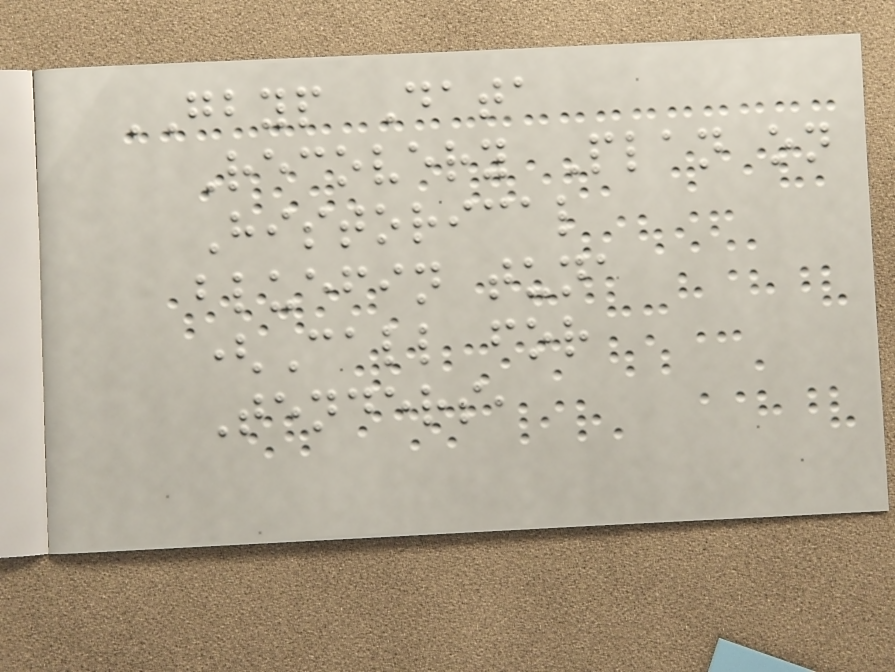GBYP Data
Recovery Plan on
Historical
bluefin tuna
(Call for
Tenders,
